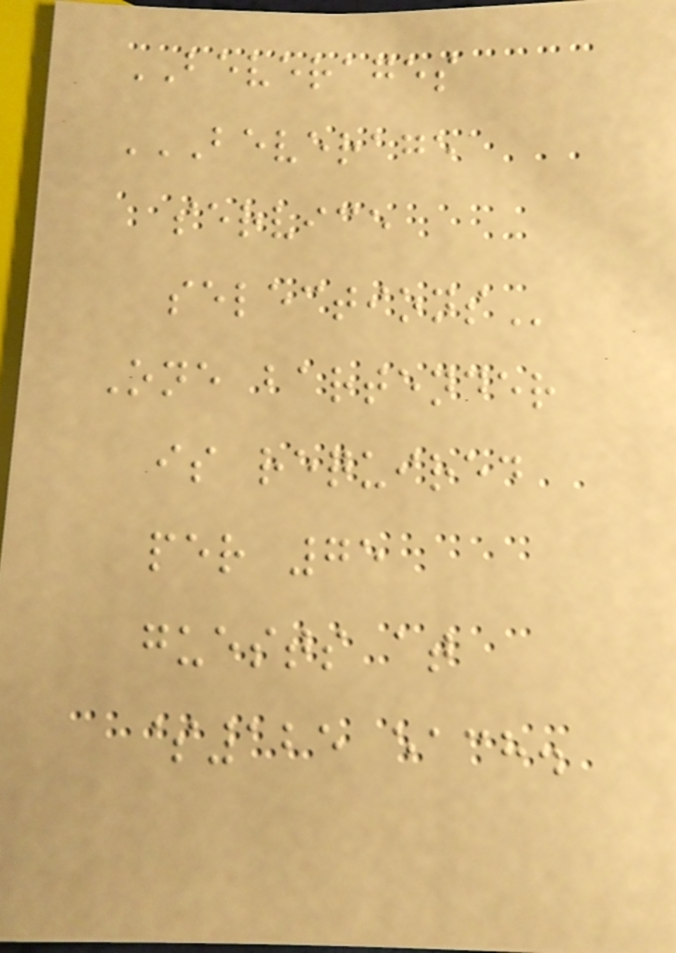BEVERAGES
BEVERAGE
SERVICE
SELECTIONS
One bartender
is required
per 75
guests at
$125 each.
